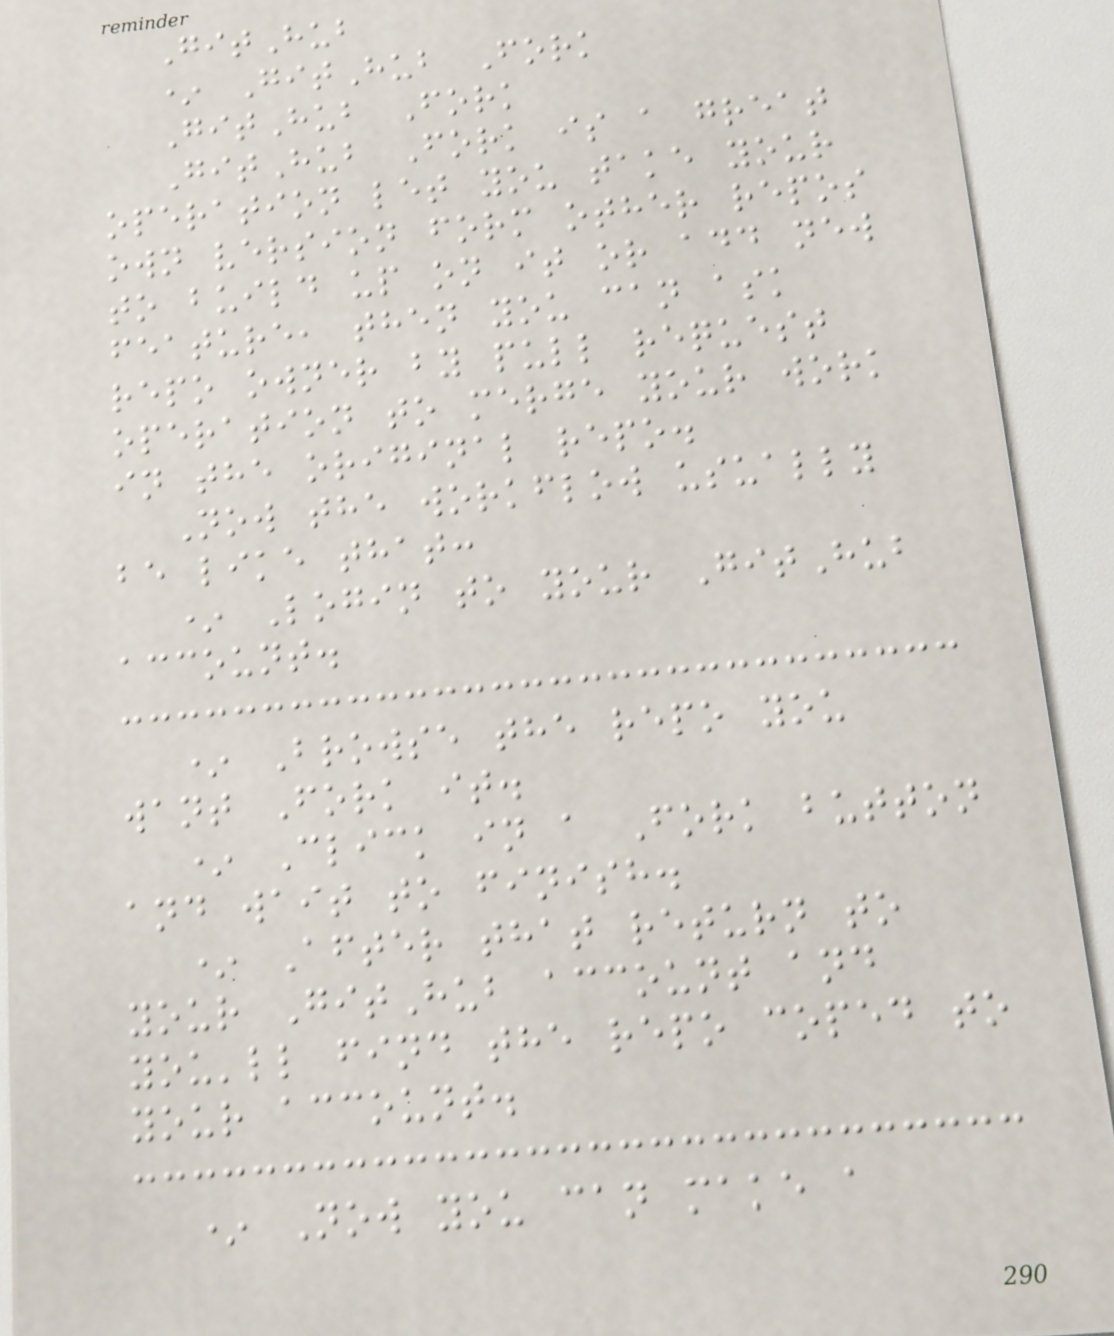GitHub
* GitHub Fork
GitHub Fork
GitHub Fork is a great
operation let you take your
own version form other repos
to build up on it or add new
feature, then you can ask
repo owner by pull request
operation to merge your work
in the original repo.
Now the workflow usually
be like that:
* Login to your GitHub
account.
* Browse the repo you
want Fork it.
* Click in a Fork button
and wait to finish.
* After that return to
your GitHub account and
you'll find the repo coped to
your account.
* Now you can make a
